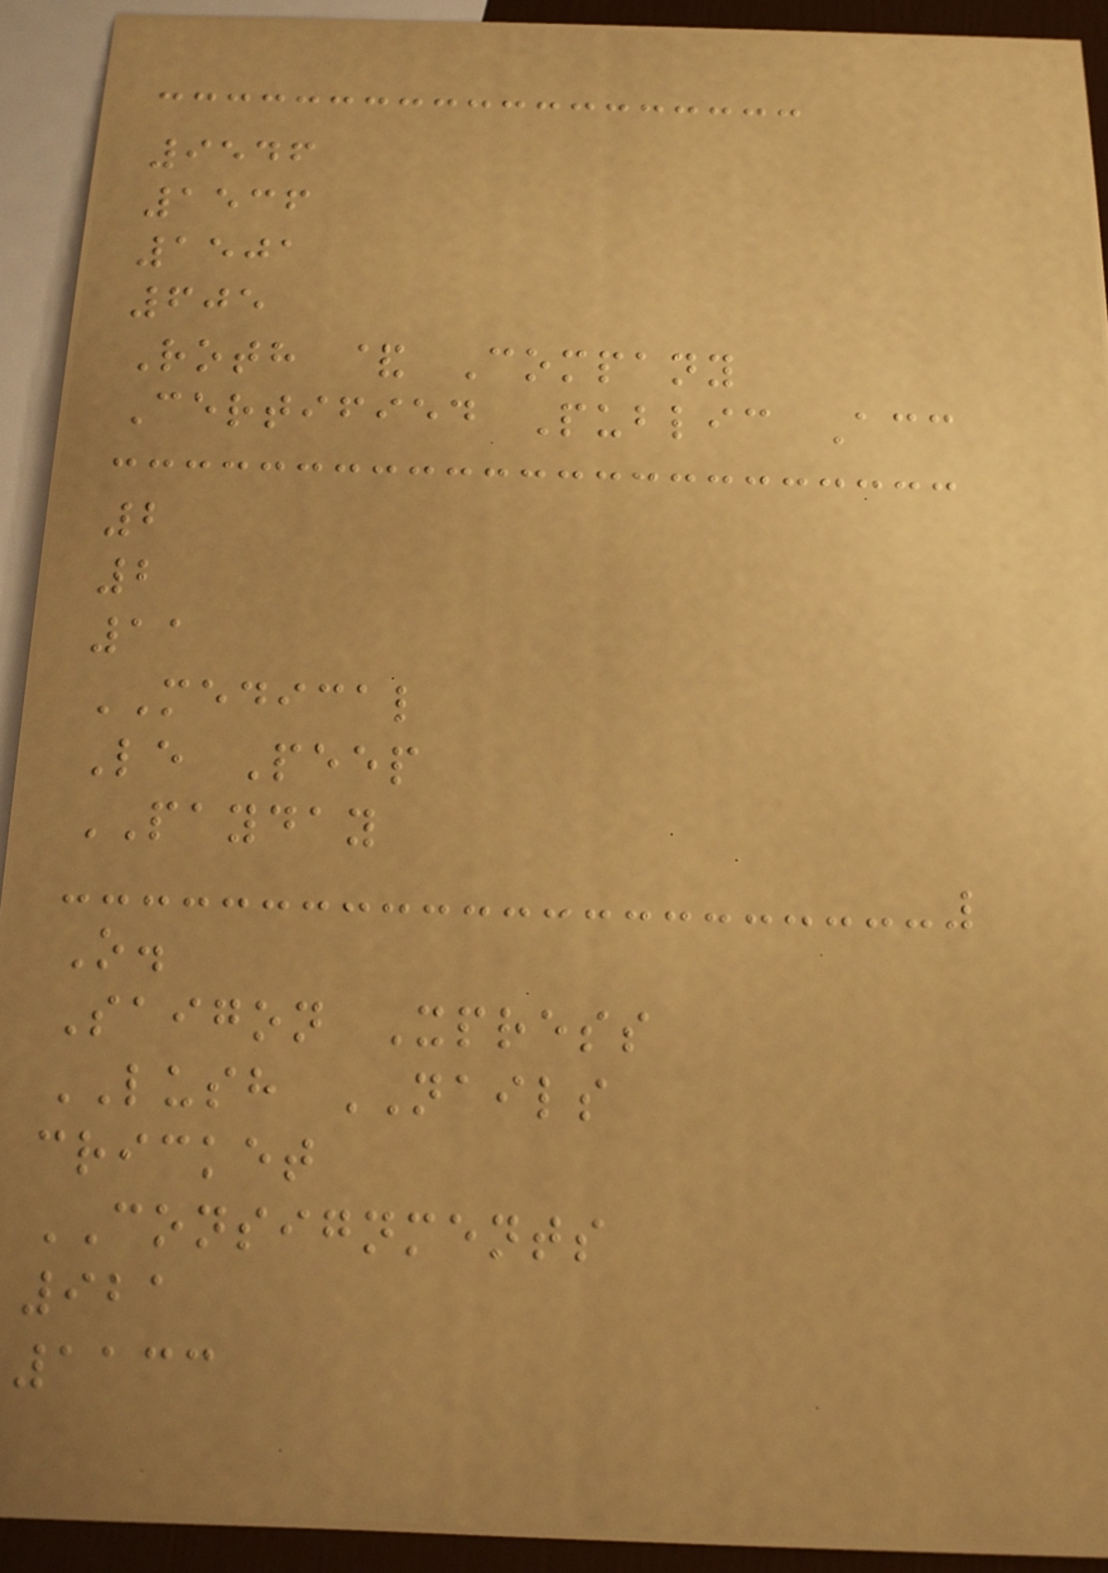9546
1536
1501
605
Roth & Company
Certified Public Acc
2
2
11
MEDICAL
Le Peep
PAYDAY
O.
Saigon Xpress
LUSH NAILS
cricket
CONSIGNMENTS
921
1133
